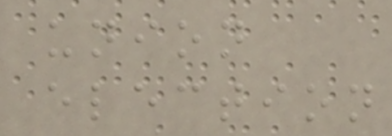union
election
